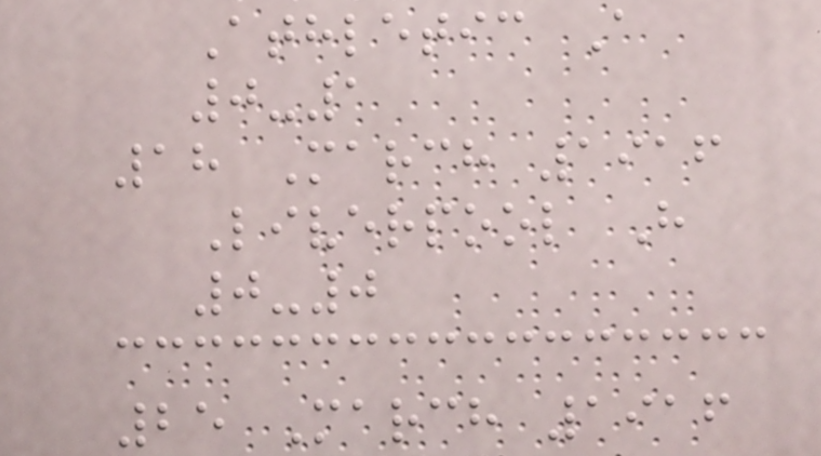Athletic A
0-1
18 March 1916
Liverpool H
0-0
25 March 1916
